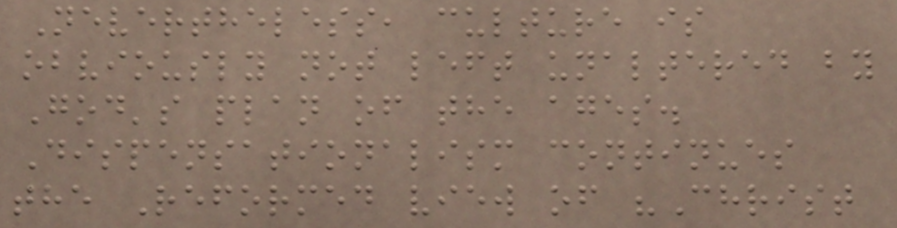Nevertheless, culture is
obviously not left unaltered by
God's plan of the ages.
Dispensationalism continues
the Reformed view of "Christ
